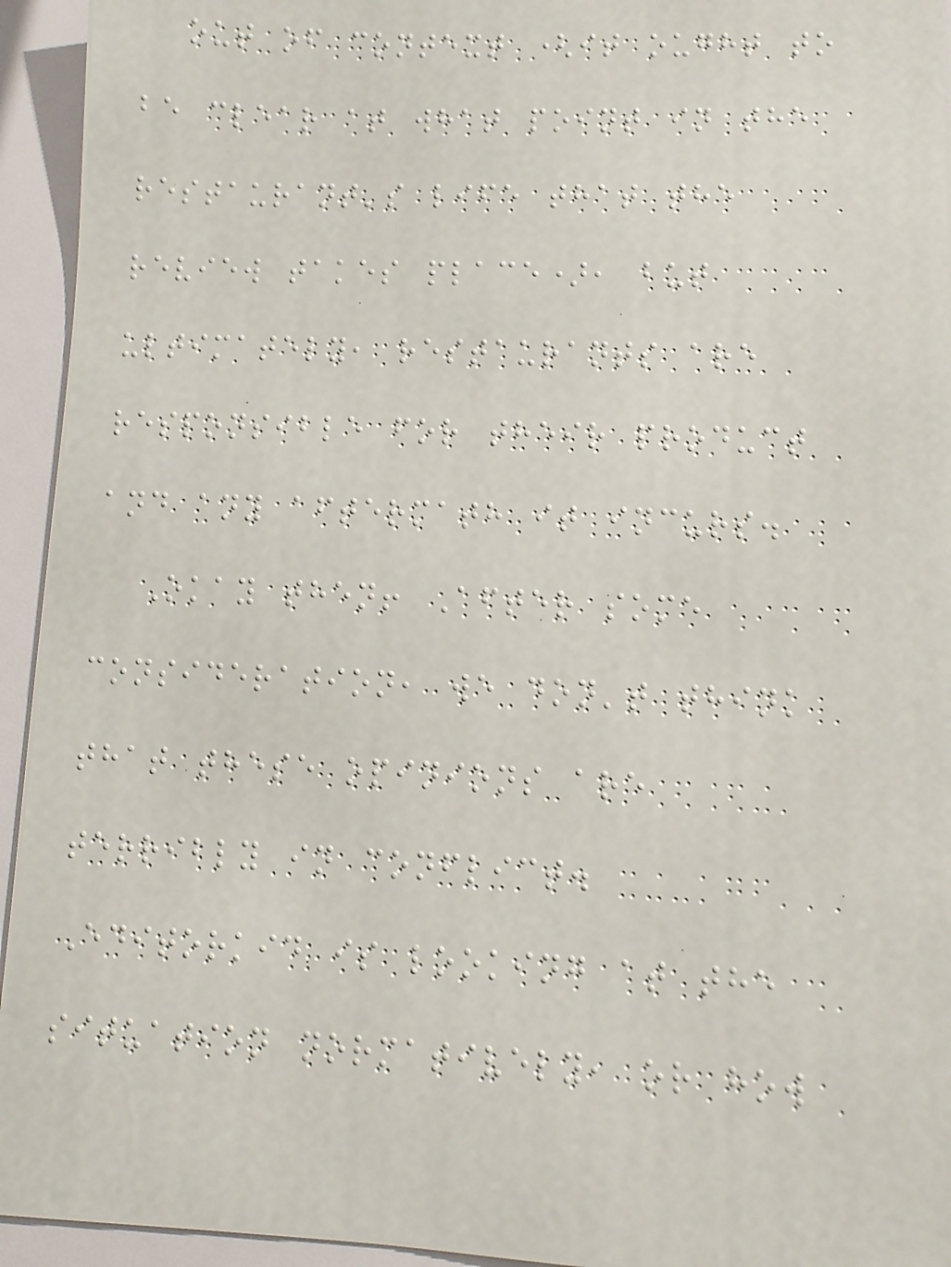out of context (it ought to
be clear at what point in the
restaurant's life that the
review takes place), but
ultimately, restaurants are
responsible for their product
and any aftermath it incurs.
Okay then! After some
consideration, we don't think
that these opinions are
terribly in conflict.
Editorkid is looking at the
situation normatively, or how
